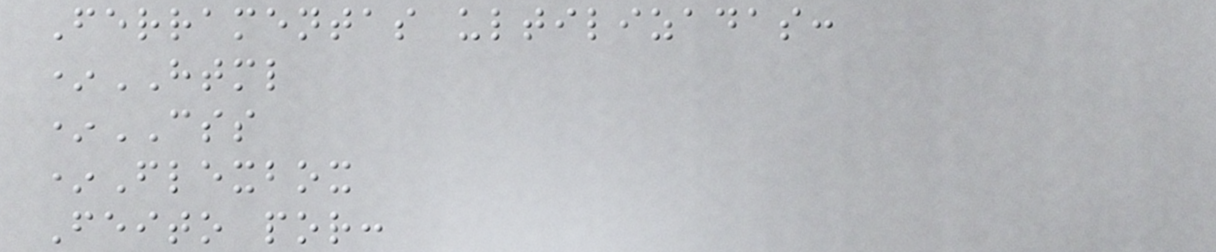Ferramentas ultilizadas:
*HTML
*CSS
*Flexbox
Feito por:
